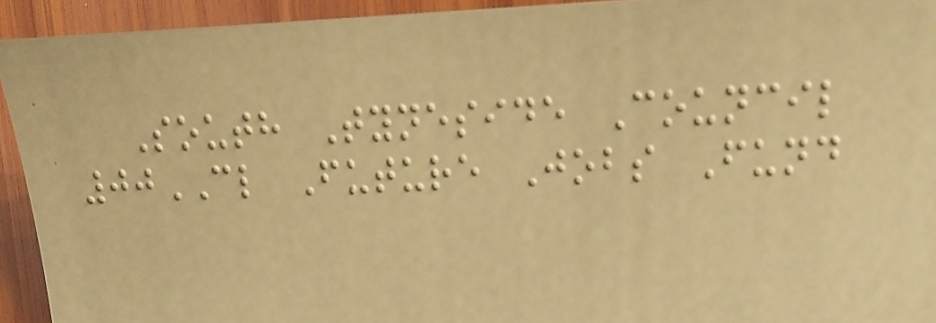South Tyneside Council
00CL Future Jobs Fund
